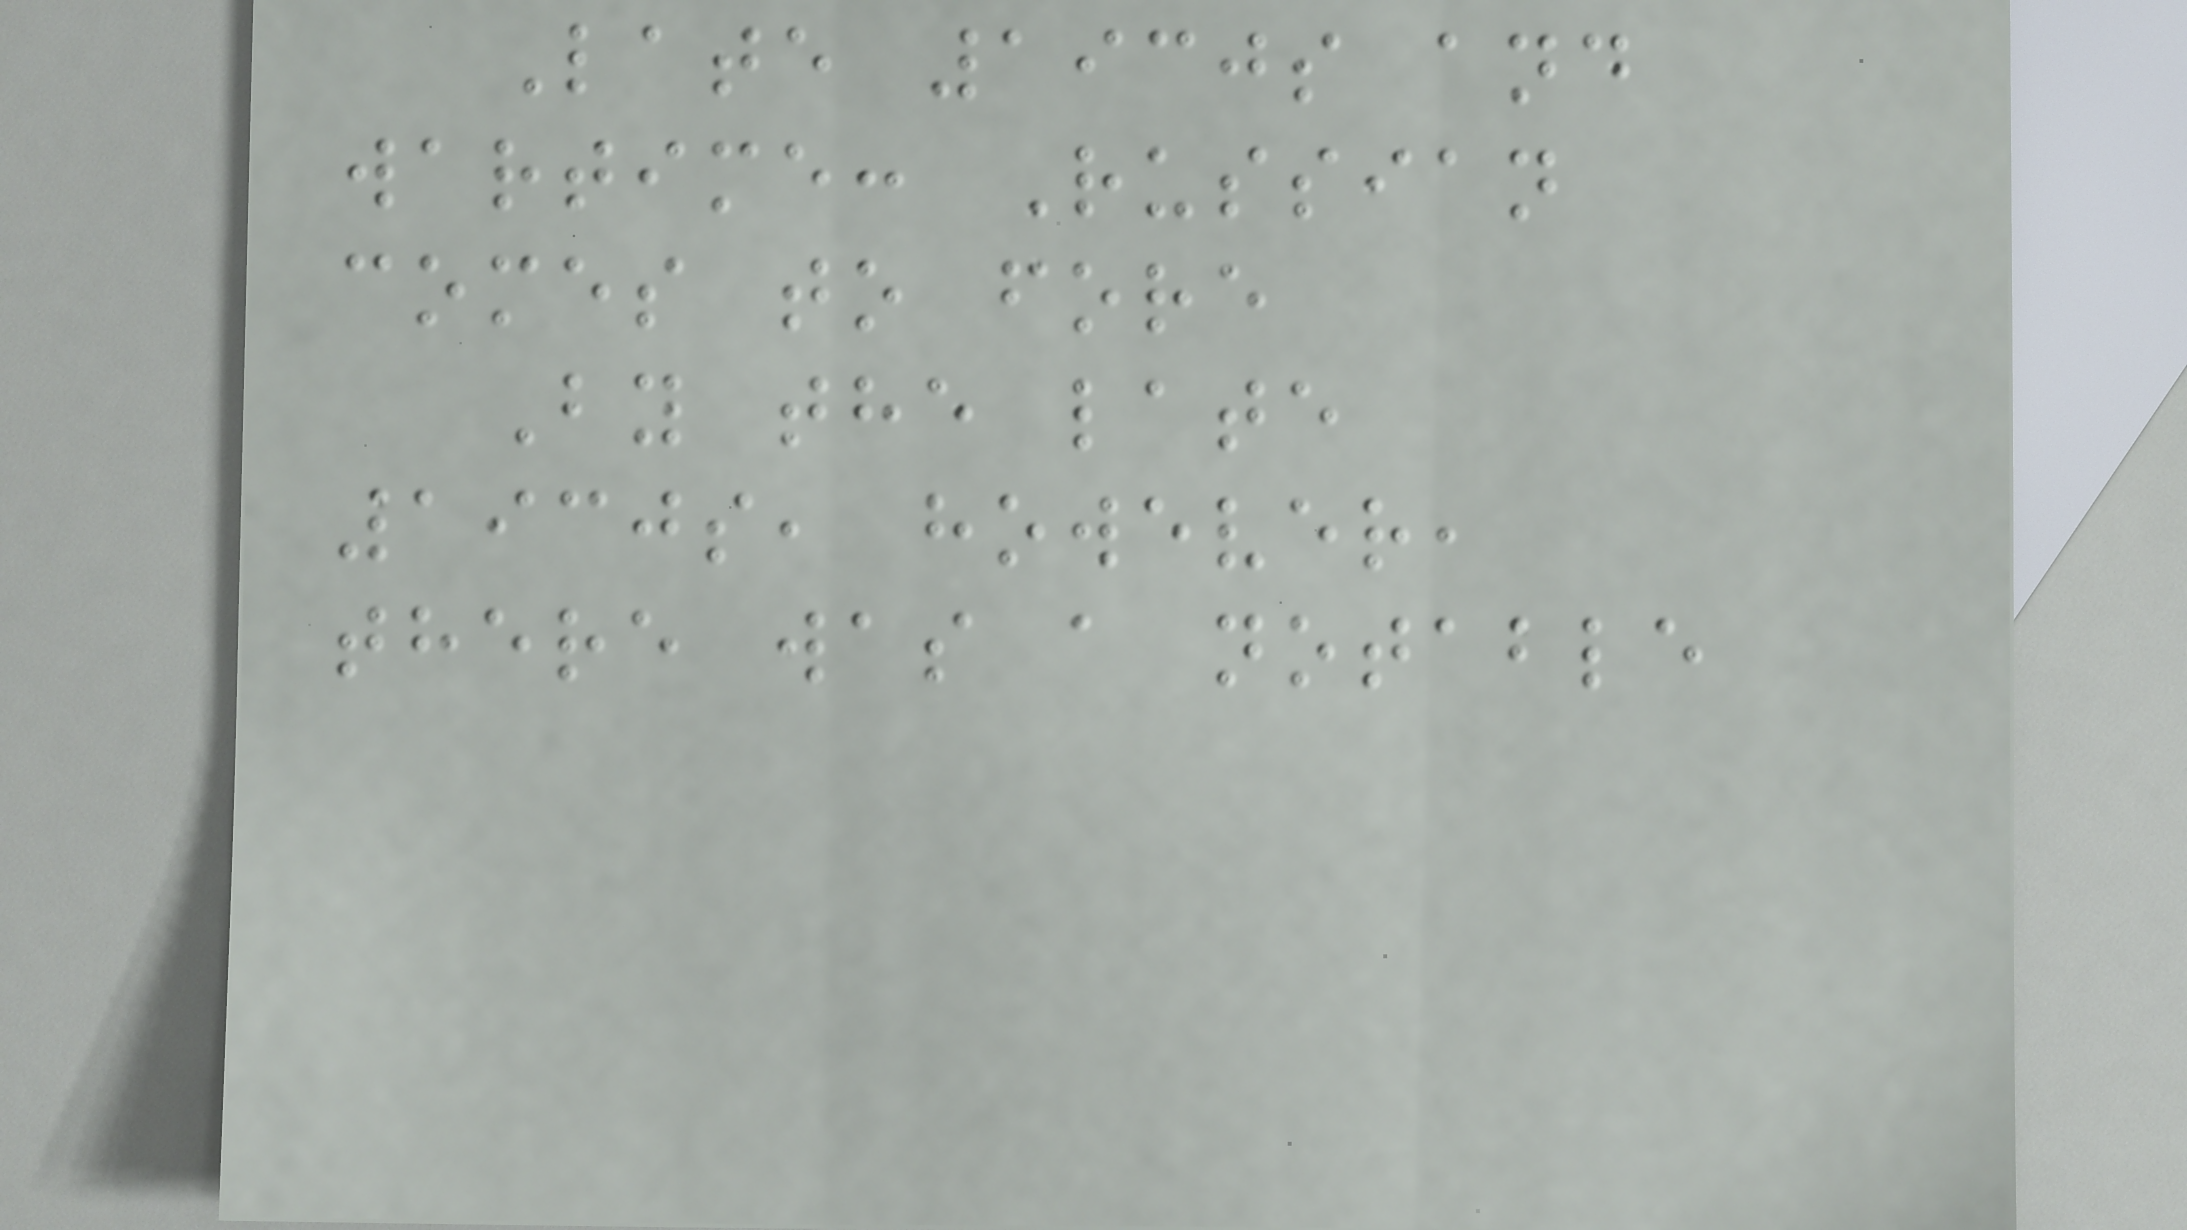Late 1930s and
wartime: Russian
comes to fore
By the late
1930s, however,
there was a notable
